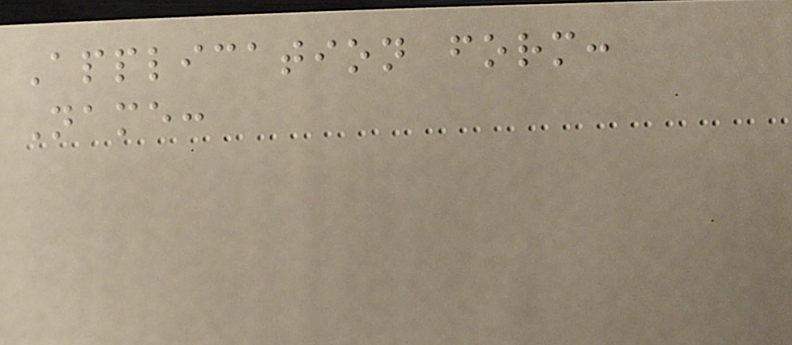Application form:
Name:
